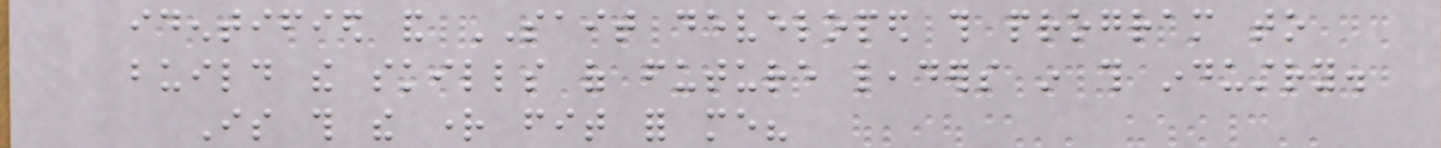identified and SAIT developed this program to
build the skills of future leaders in this industry.
Is this the right fit for me?
